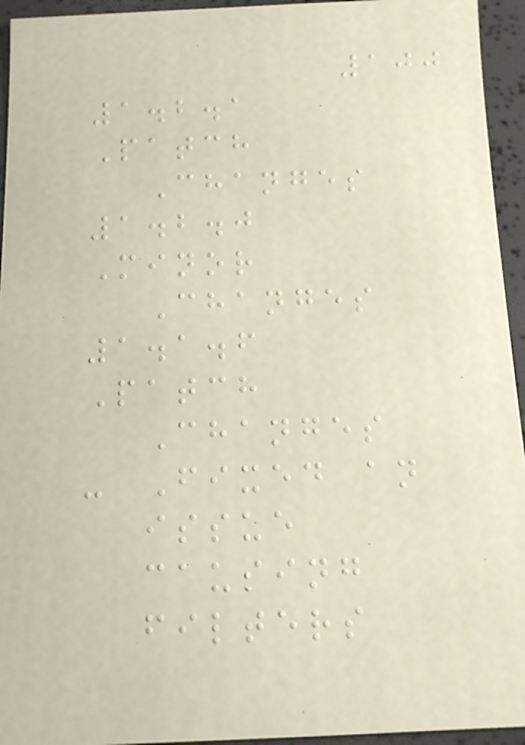100
1.2.1
Patch
Changes
1.2.0
Minor
Changes
1.1.6
Patch
Changes
- Fixed an
issue
causing
filters
